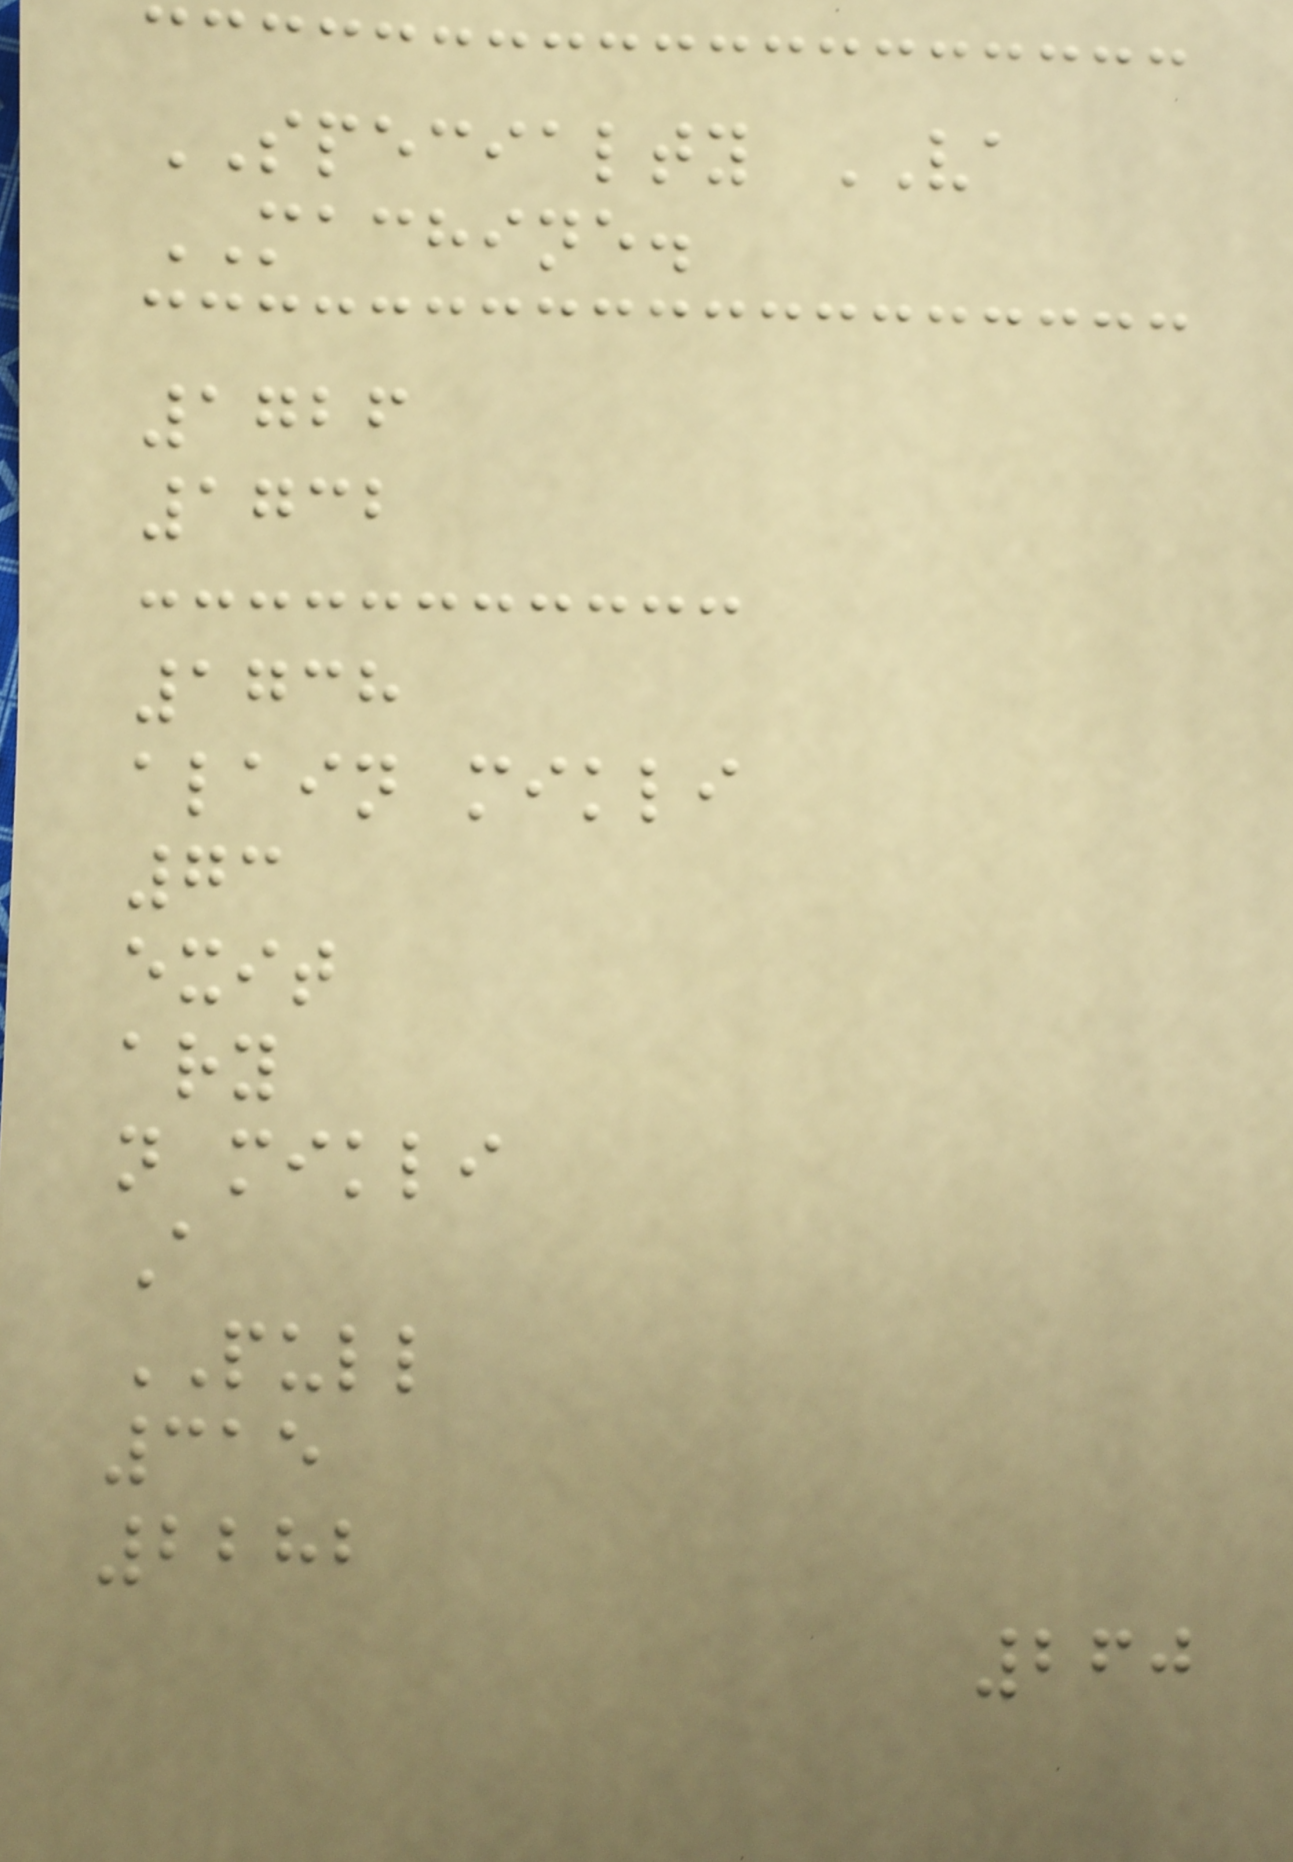SPECIALTY VA
MACHINE.
1726
1732
1738
alain mikli
73
exit
ary
n mikli
A
PULL
315
2282
260
